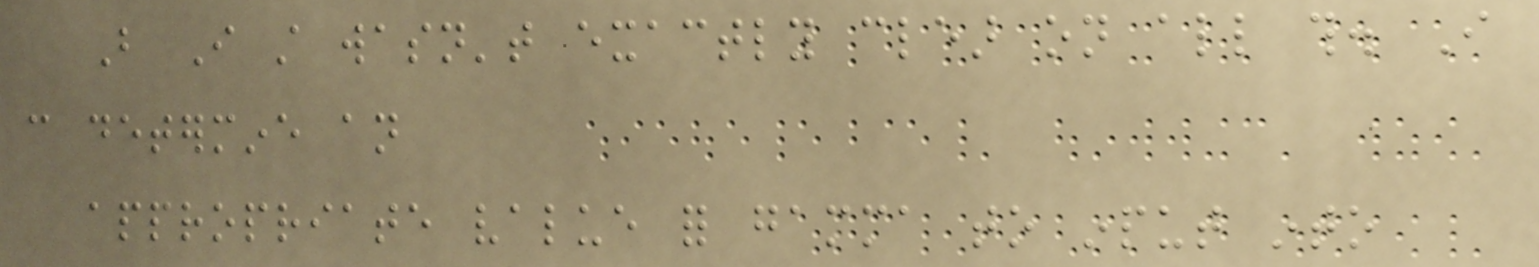But I still wasn't exactly clear on all this. I
can determine an
appropriate value for gamma to input into
